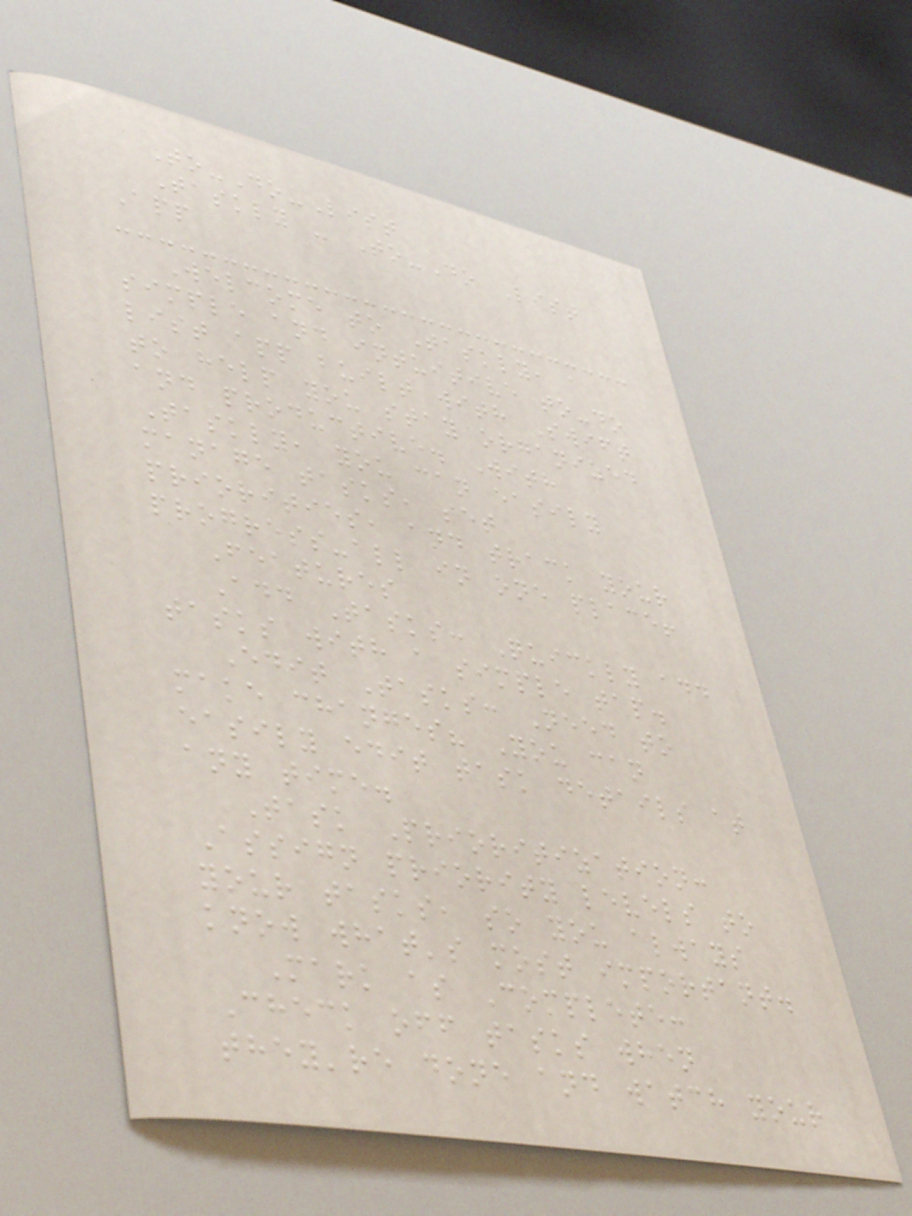To-Do-List
Taskly - To-Do List
App
Welcome to Taskly, a
simple and intuitive to-do
list app built with Swift
to help you stay organized
and productive. With
Taskly, you can easily
manage tasks, set
priorities, and track your
progress-all in one place!
Features
Add Tasks: Quickly add
tasks with a simple tap.
Edit Tasks: Need to
make changes? You can
easily edit task details at
any time.
Task Prioritization:
Assign priority levels to
your tasks, so you always
know what's most important.
Mark as Complete:
Check off tasks when
they're done and watch your
